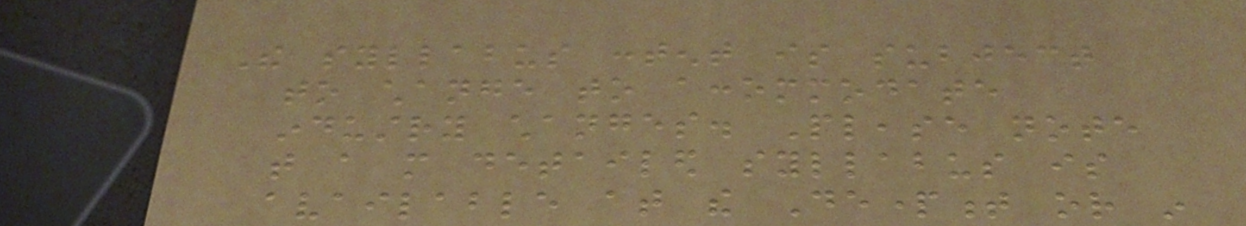The syllabus content is subject
to change to accommodate
industry changes. Please note
that a more detailed syllabus is
available at the Department or in
